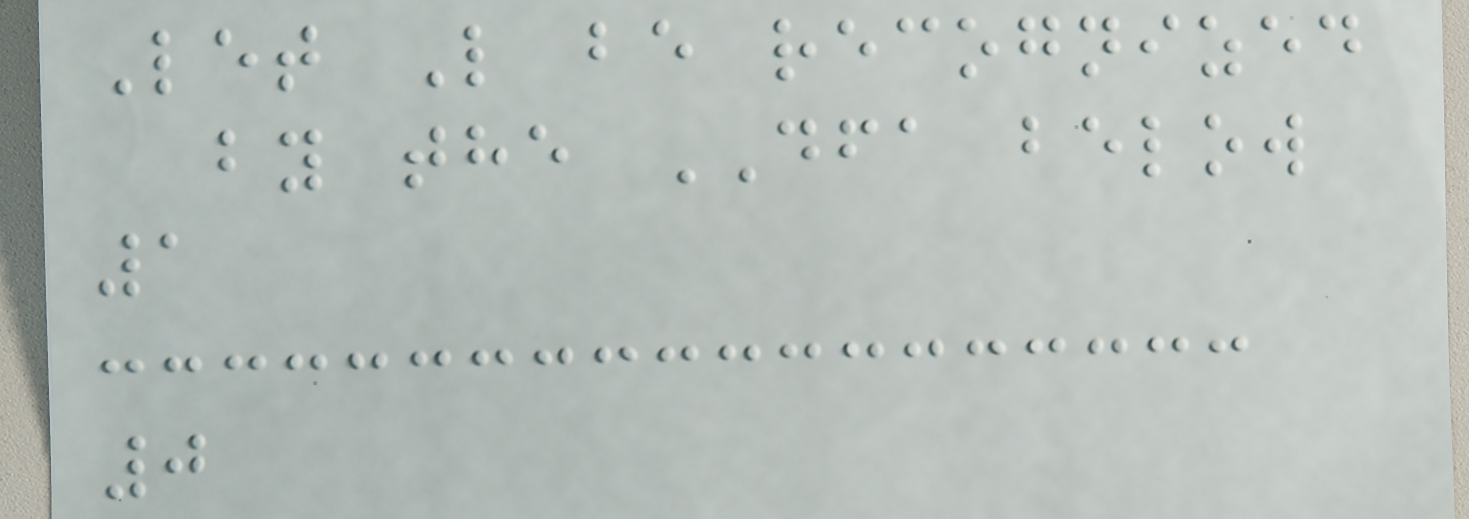Let L be recognized
by the DFA below
1
0
